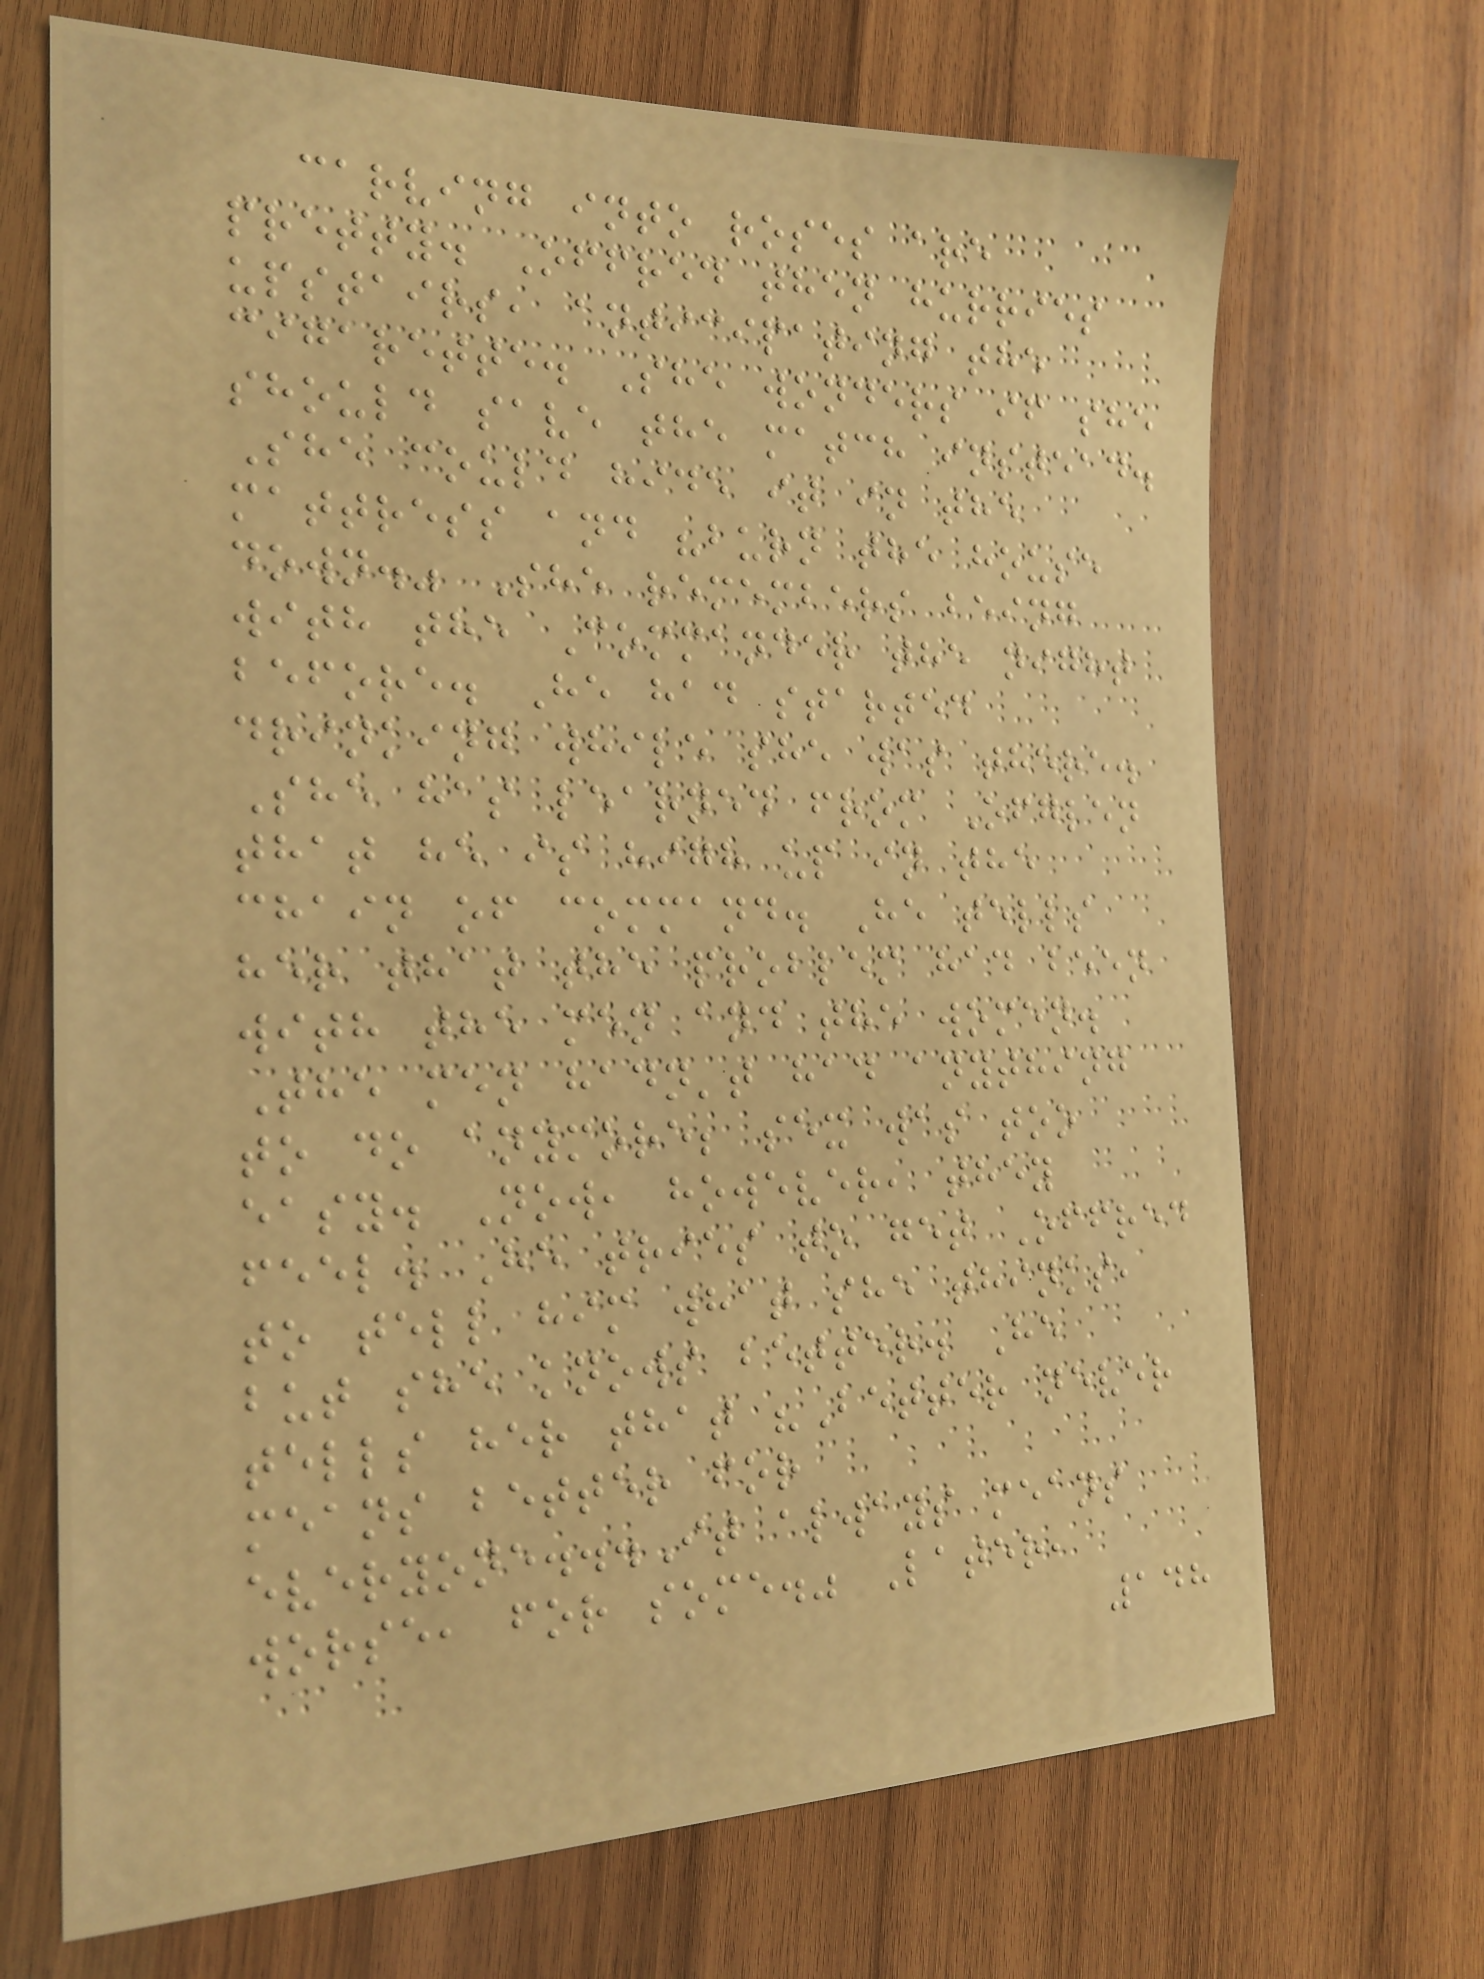carving into roses are
pretty. Offred then hurries
upstairs, anticipating the
cigarette. She wonders if she
should save the match instead.
She could hide it in the
mattress and "burn the house
down." She remembers being
with the Commander the night
before. He had started
drinking while she was there.
She has learned from Ofglen
that he is high up in the
chain of command. He tells
her that the problem had been
with the men and the women.
The men hadn't had anything
to do anymore; sex was too
easy. Now, however, they
feel. He tries to get Offred
to tell him what she thinks,
but she knows better. He
tells her that "Better never
means better for
everyone...It always means
worse, for some." Later,
148
